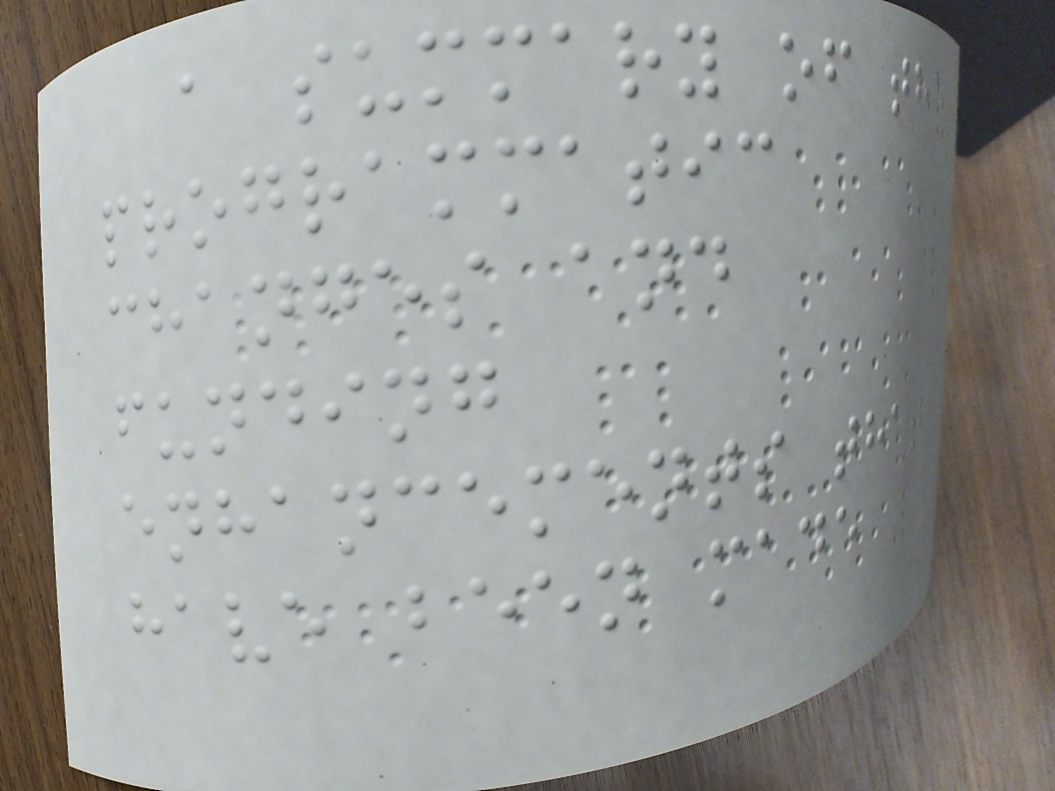a summary of the
programmatic
changes and
funding
enhancements that
have been made
